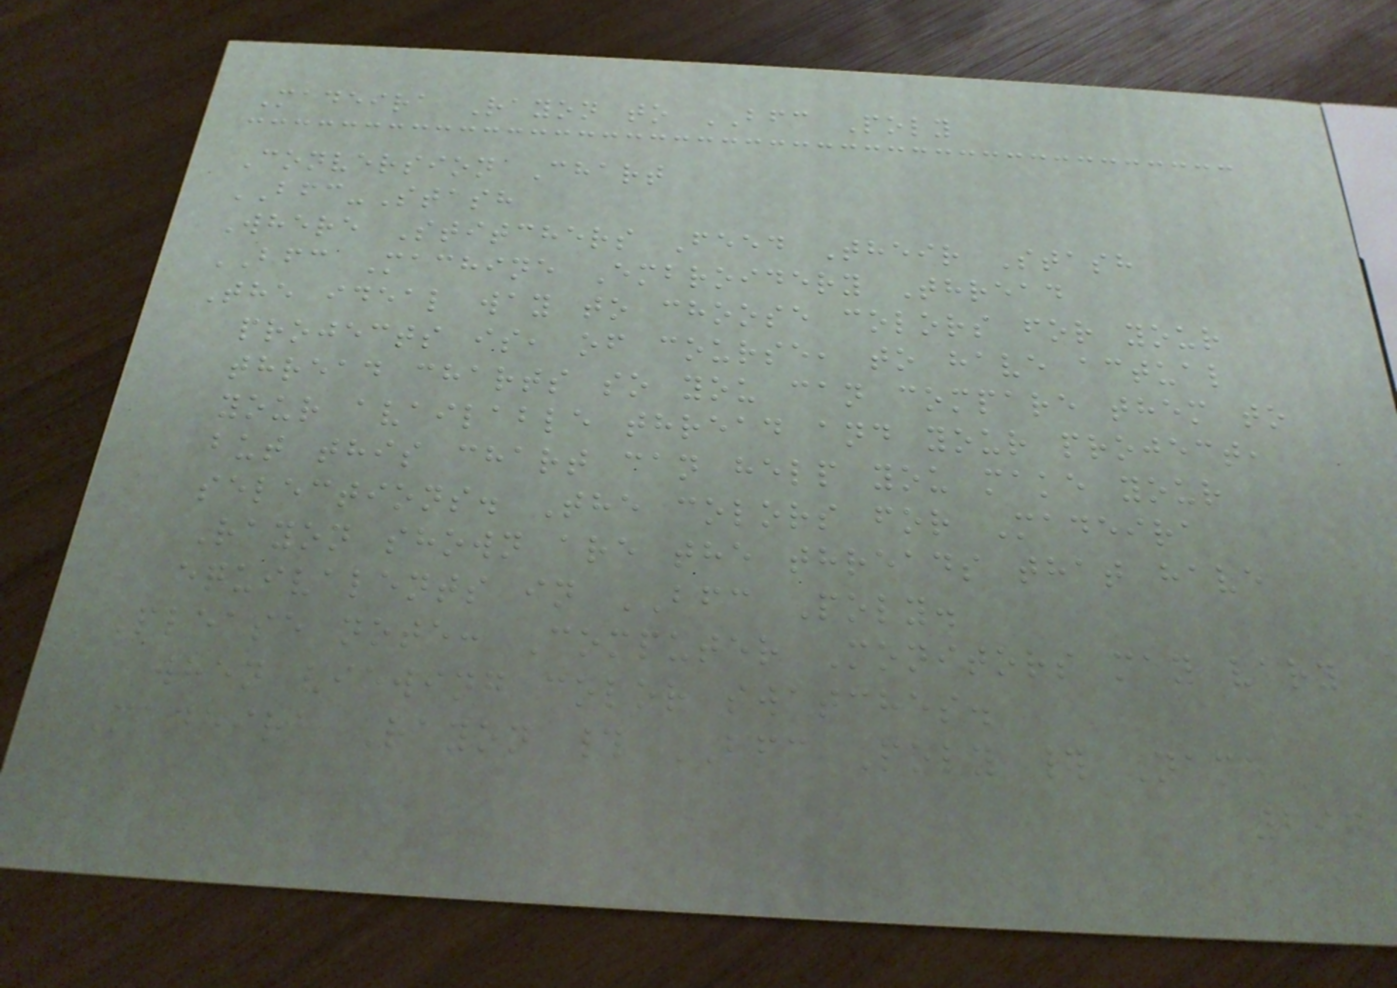Madeira Rayon to BFC Poly
Conversion Chart
BFC-Stash
Where Stitchers Feed Their Stash
BFC Machine Embroidery Thread
The ideal way to choose colors for your
projects is, of course, to have actual
thread charts so you can compare them to
your available thread and your project,
but this chart can help you make your
selections. The colors for Madeira
Rayon shown are the threads that have
equivalents in BFC Poly.
Please note: Computer Monitors may vary
when viewing color swatches.
Madeira Rayon # BFC Poly # Name
297
